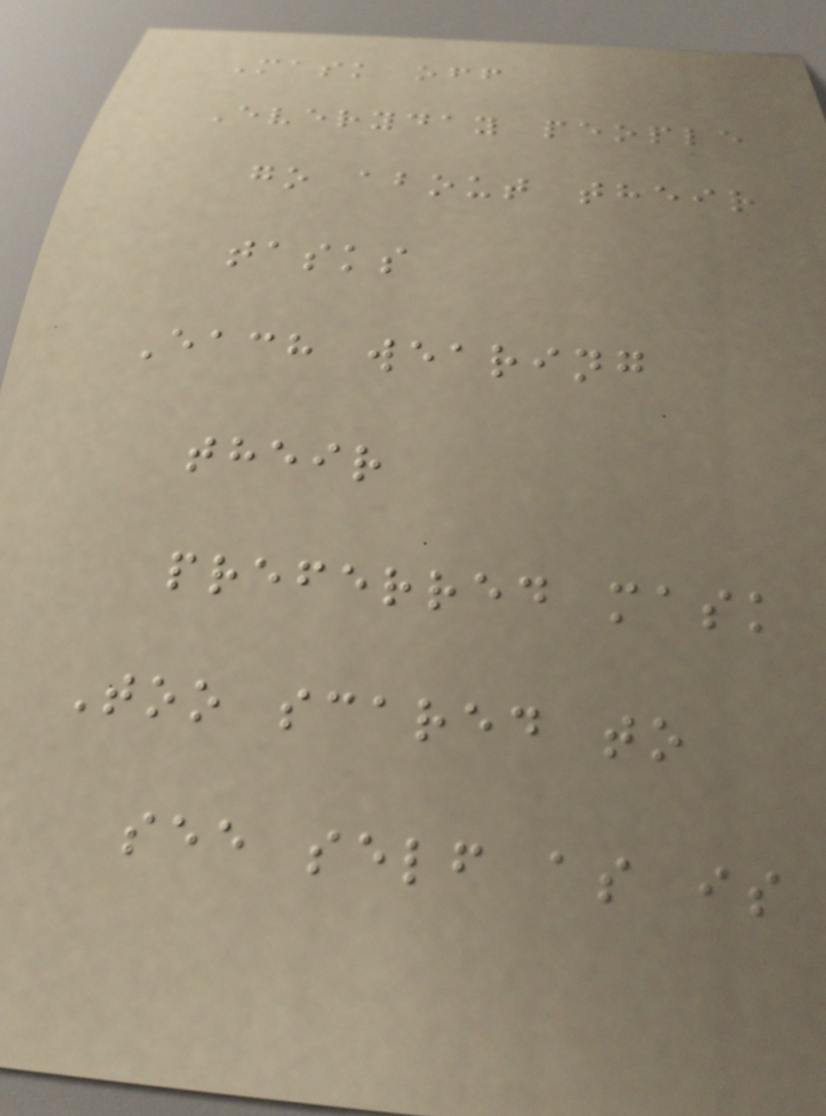Mask off
Everyday people
go about their
tasks
Each wearing
their
preferred mask
Too scared to
see self as is
